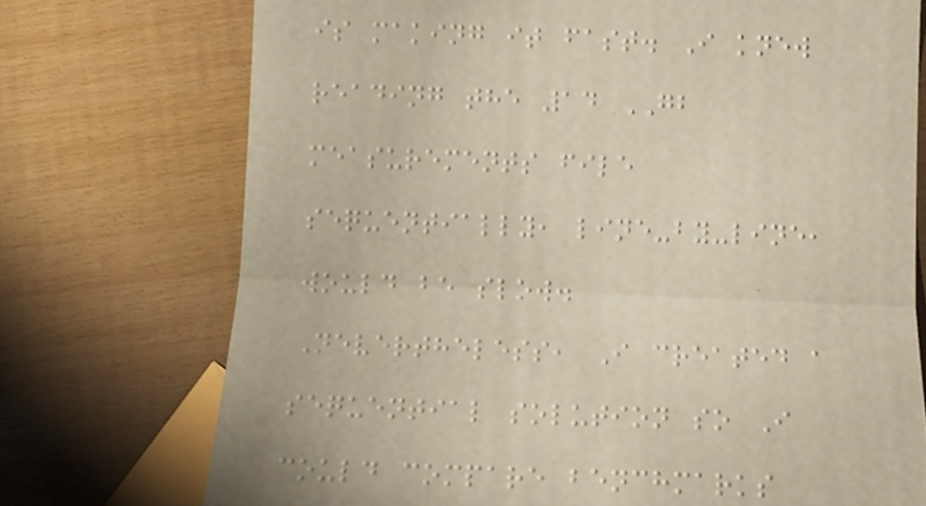is making it fast. I knew
reading the 14 GB
measurements file
sequentially, line-by-line,
would be slow.
Nevertheless, I created a
sequential solution so I
could compare benchmarks
